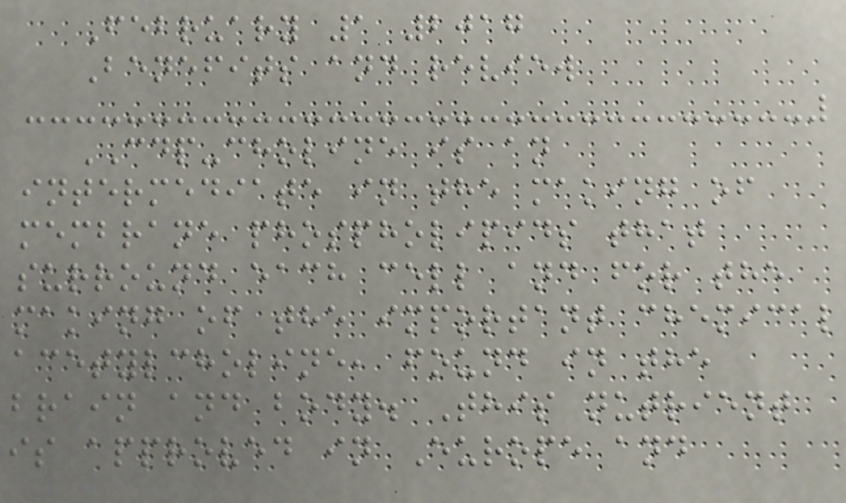February 1 2017
Benefits and review
CDP-choline is an
intermediate in the making of
membrane phospholipids that
surround each cell and for the
making of the important chemical
acetylcholine, found in the
brain and body. This nutrient
is approved in Europe and
